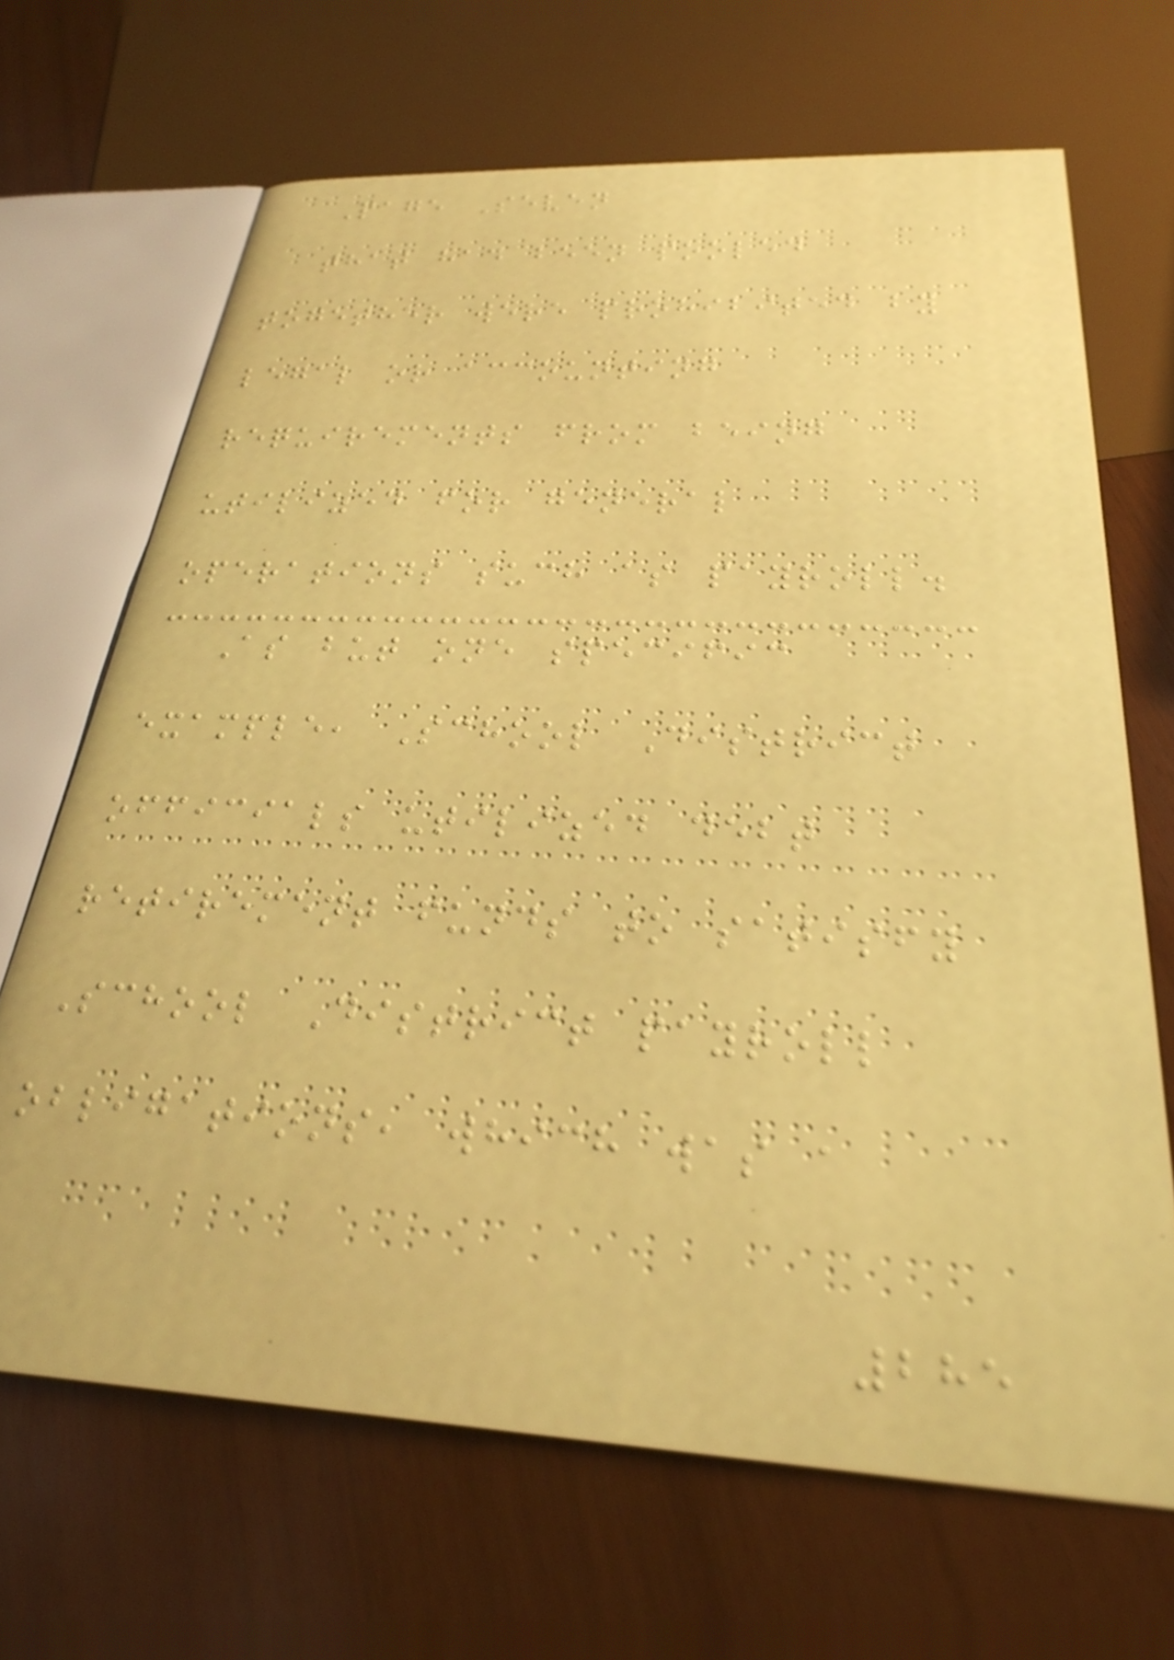Page Seven
that had been pooled
together were prohibited by
legal or accounting
requirements from being
utilized for general
operations such as payroll.
As but one specific
example, School District
officials utilized debt
retirement funds to satisfy
School District payroll
obligations, which was a
285
